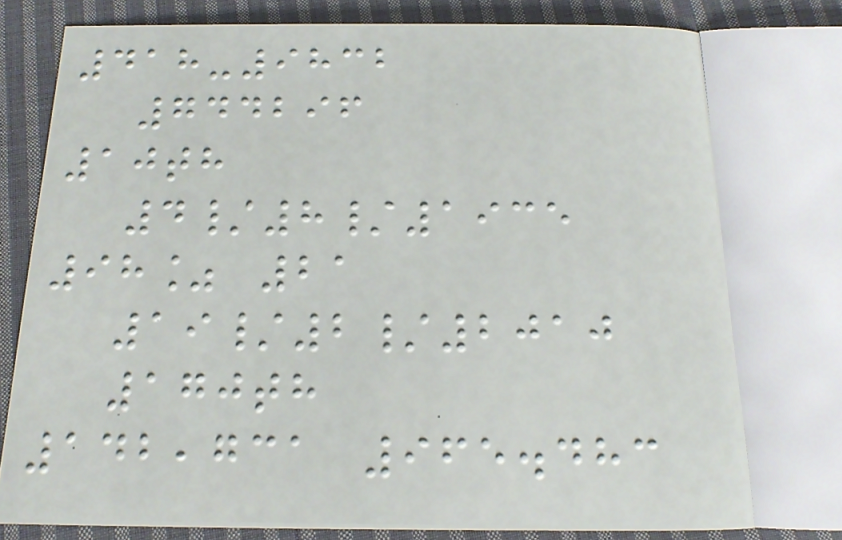418-9832
744296
10th
4/8/1935
98% 21
19/2/2010
170th
142,731 965.483
